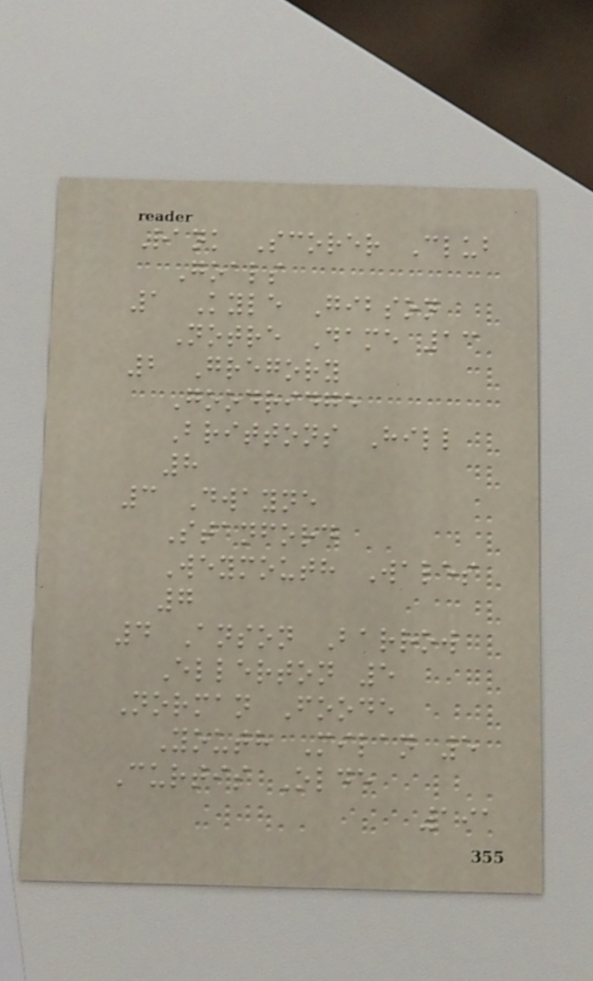Rank Scorer Club
Goals
1 Kyle Gibson
Notre Dame 13
2 Gregory
Goodridge
Brittons Hill
8
3 Dwayne
Stanford
Weymouth Wales
7
4 Anson Barrow
Ellerton 5
Norman Foode
Youth Milan 5
Curtis Olde
191
